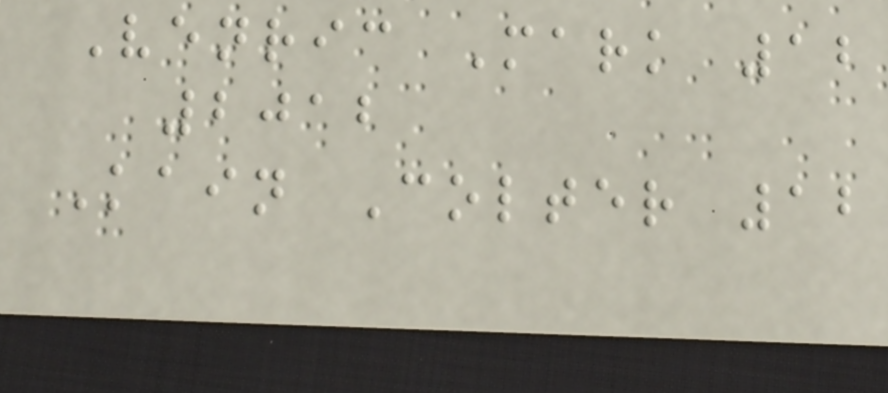Venric Mark 12
2012
Kain Colter 12
